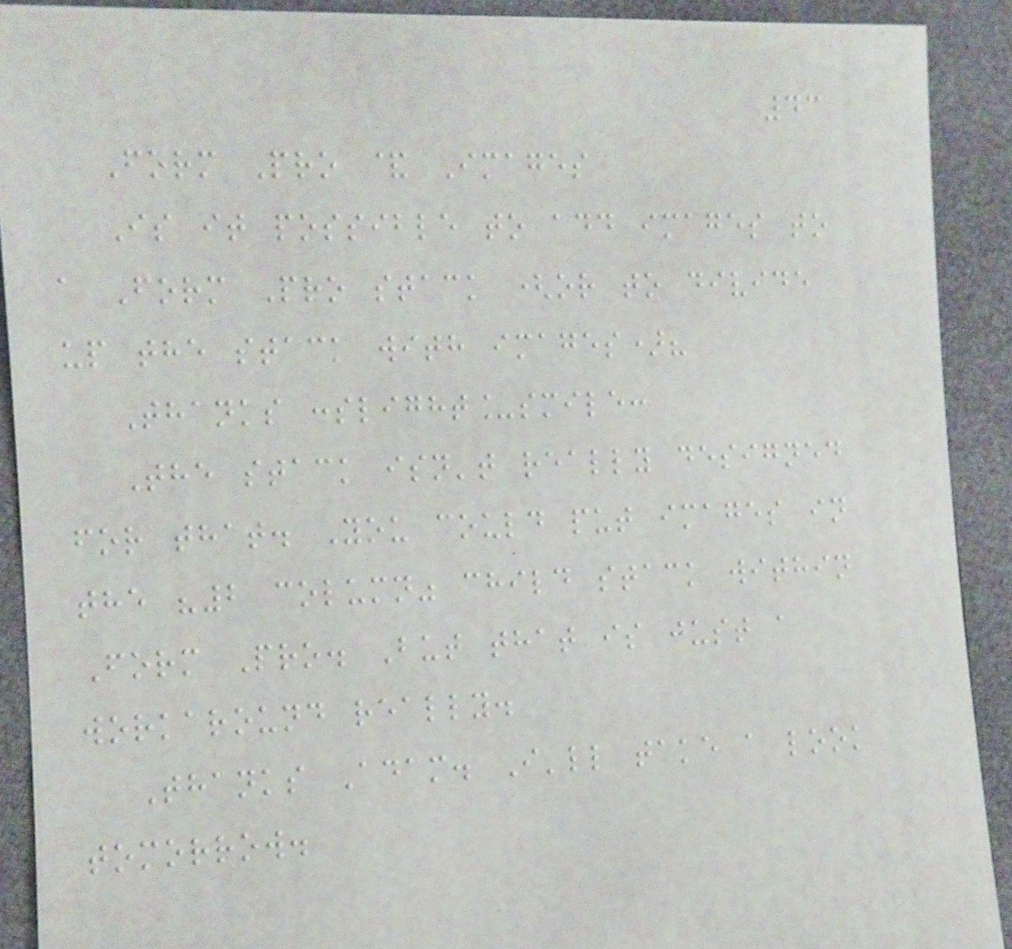43
Form Pro & Images
Is it possible to add images to
a Form Pro stack (or to divide
up the stack with images)?
Thanks :slight_smile:
The stack isn't really designed
for that. You could put images in
the "2 column" child stack within
Form Pro. But that is just a
workaround really.
Thanks Adam. I'll take a look
tomorrow.
